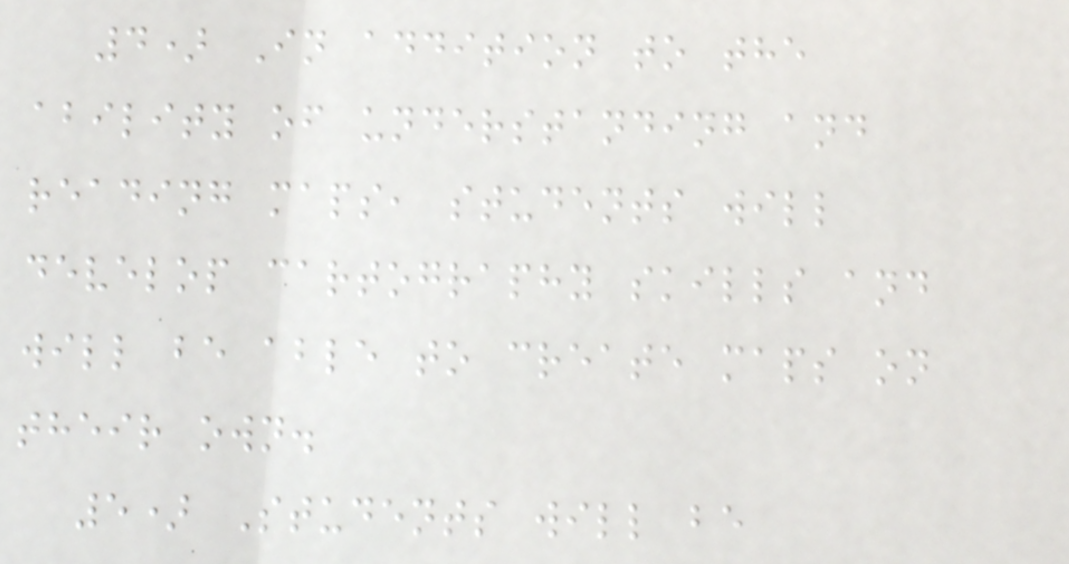4) In addition to the
ability of understanding and
reading maps, students will
develop cartography skills and
will be able to create maps on
their own.
5) Students will be
